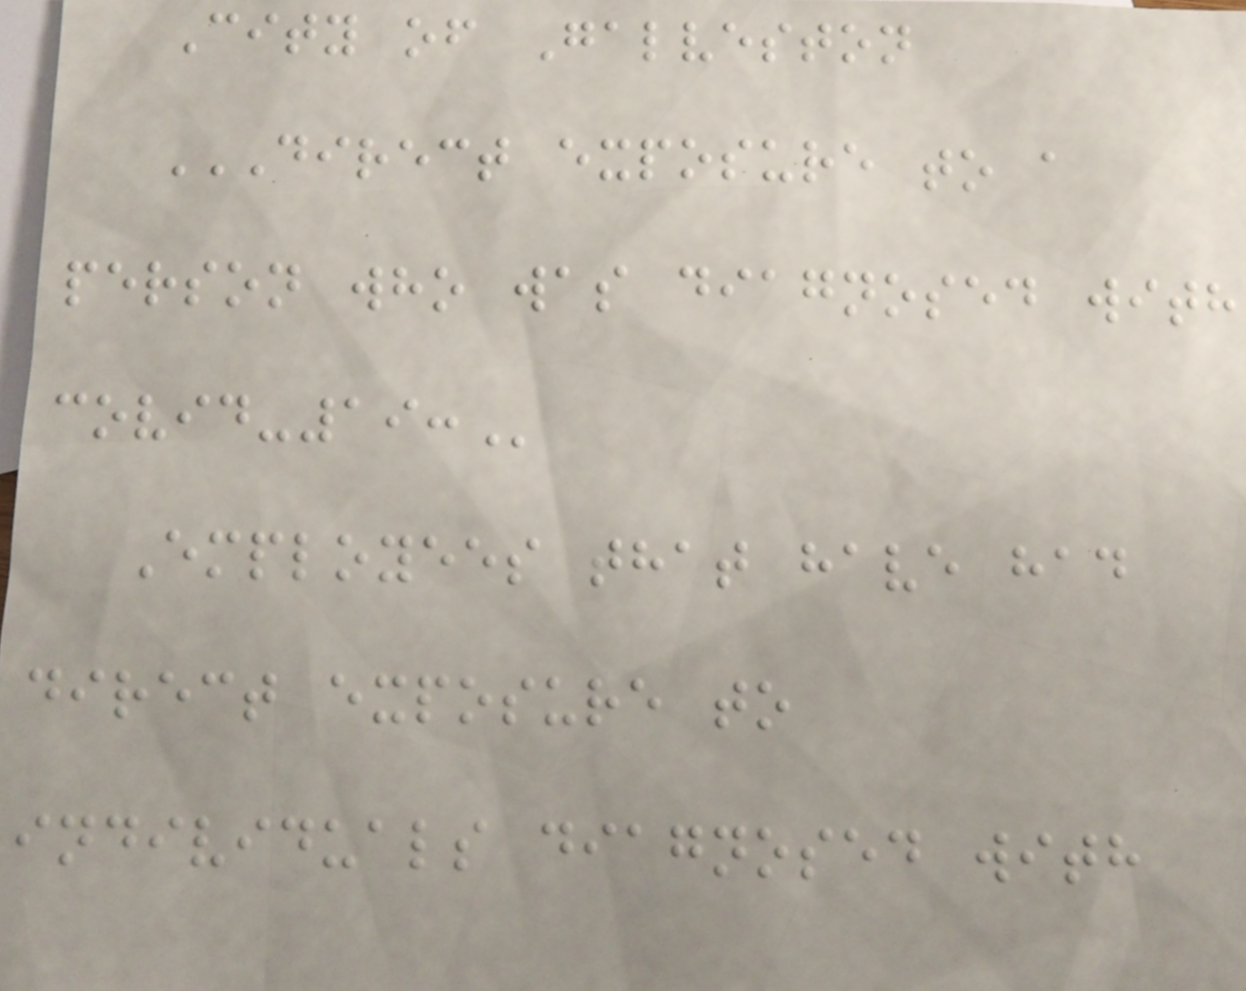City of Galveston
DIRECT EXPOSURE TO A
PERSON WHO WAS DIAGNOSED WITH
COVID-19:
Employees that have had
direct exposure to
individuals diagnosed with
